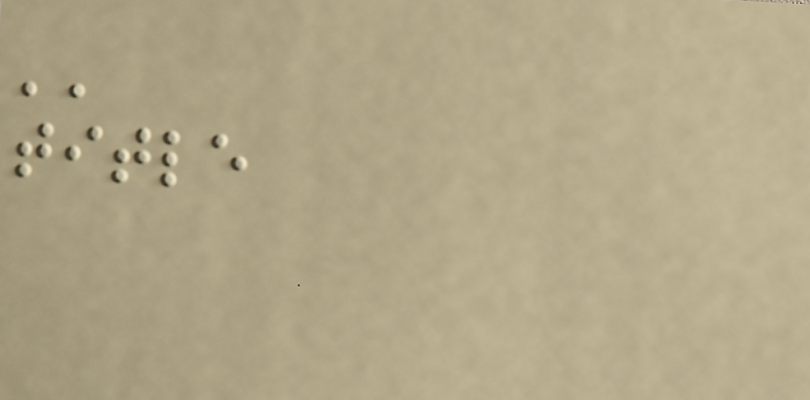''
title
